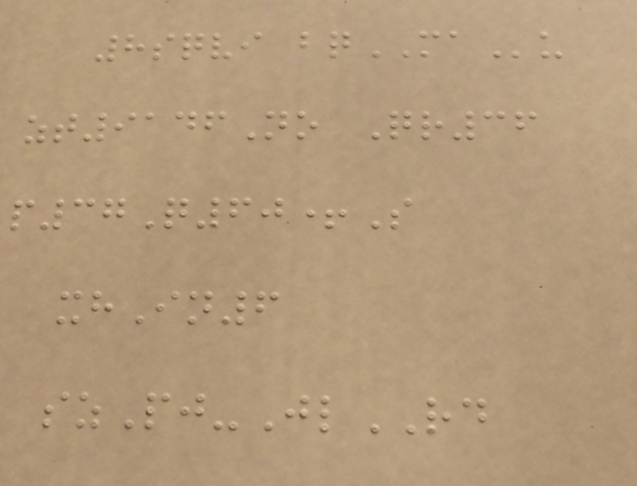8sqvi bqMAu
zt9146No Qr36
p37Q60+S
xhIn6
szPj-JlRD
